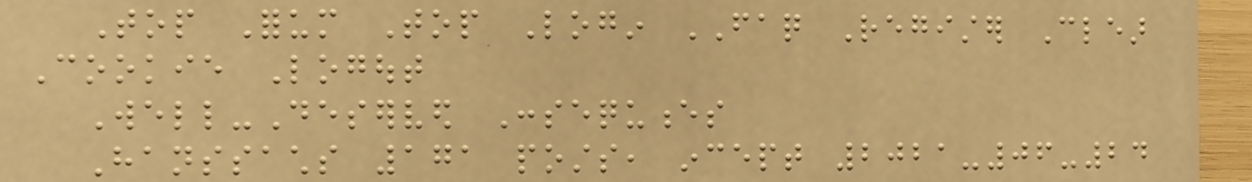Top Forum Top Login FAQ Register Clear
Cookie Logout
Well-Deserved Consequences
Hanssachs 171 posts, incept 2021-06-24
